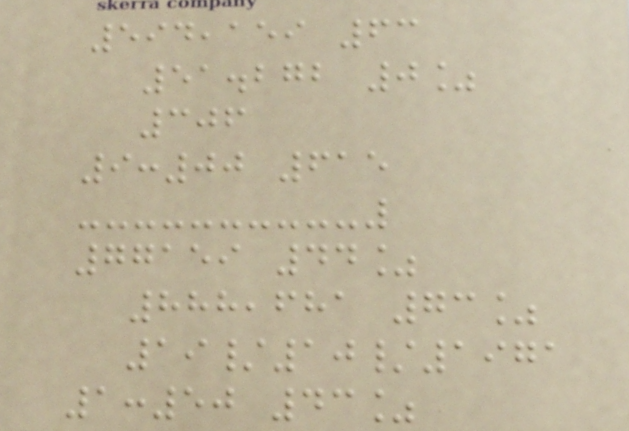594,159 63
51.272 0%
306
9:00 615
77159 44%
888,681 73%
19/10/1971
1:50 43%
